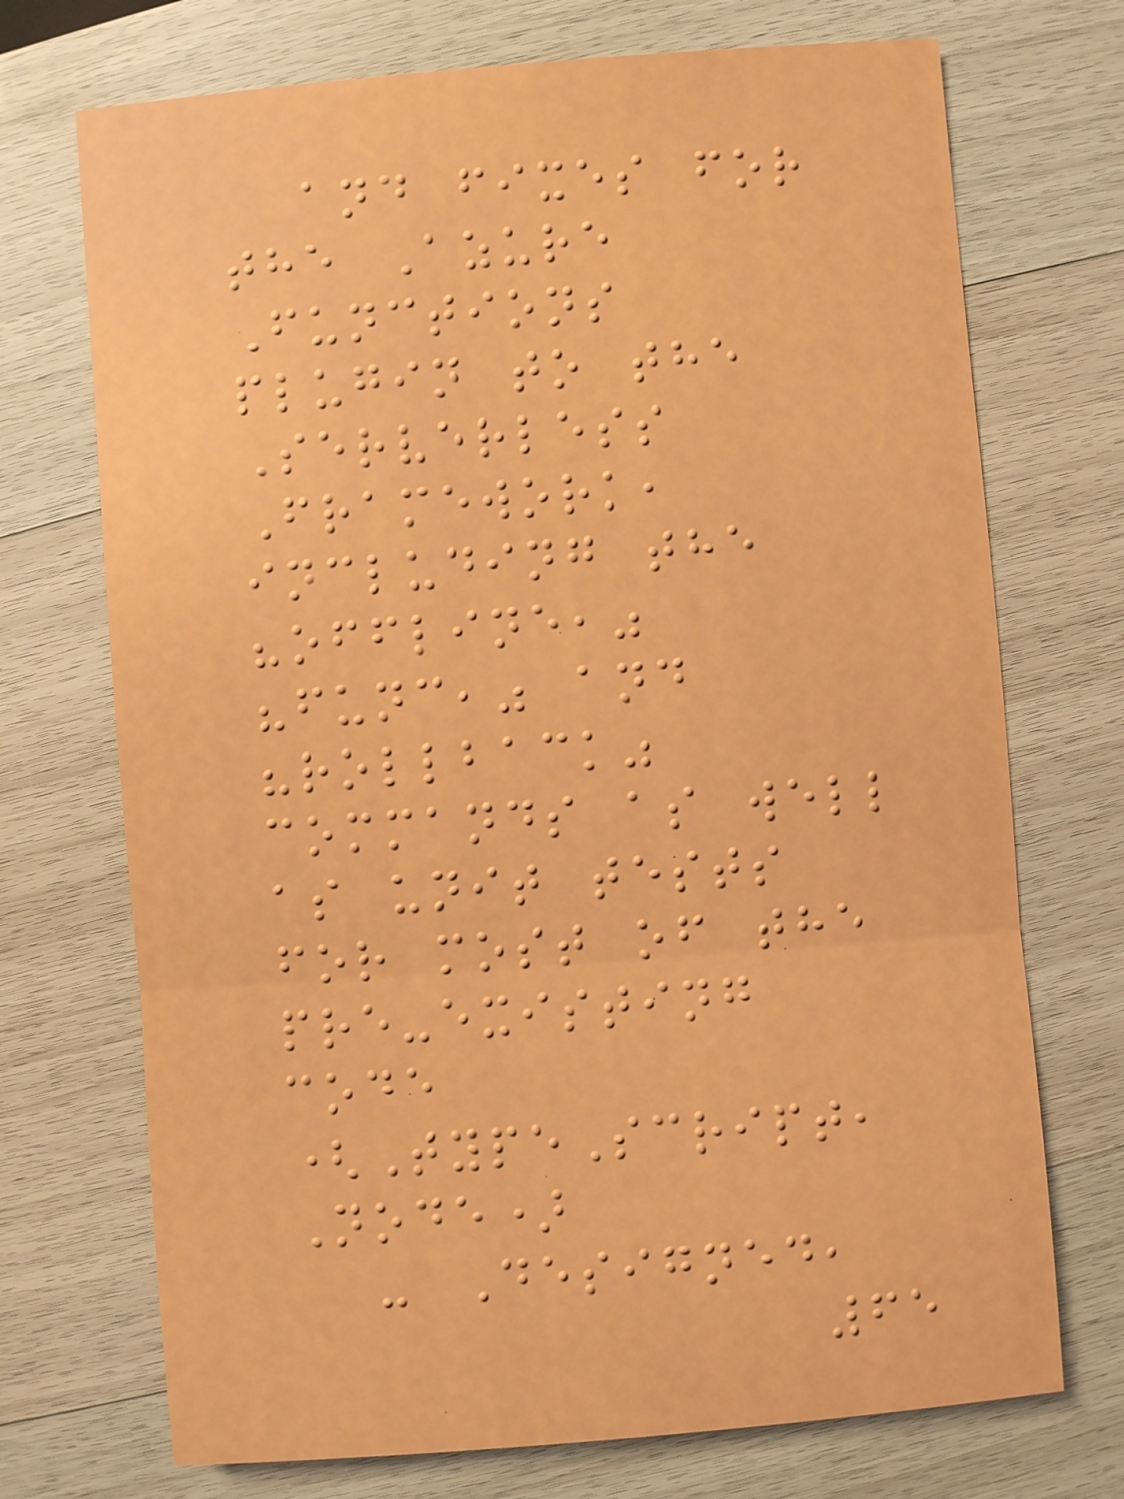and fixes for
the Azure
Functions
plugin to the
Serverless
Framework,
including the
"offline,"
"func," and
"rollback"
commands as well
as unit tests
for most of the
pre-existing
code
(TypeScript,
Node)
- Designed,
65
